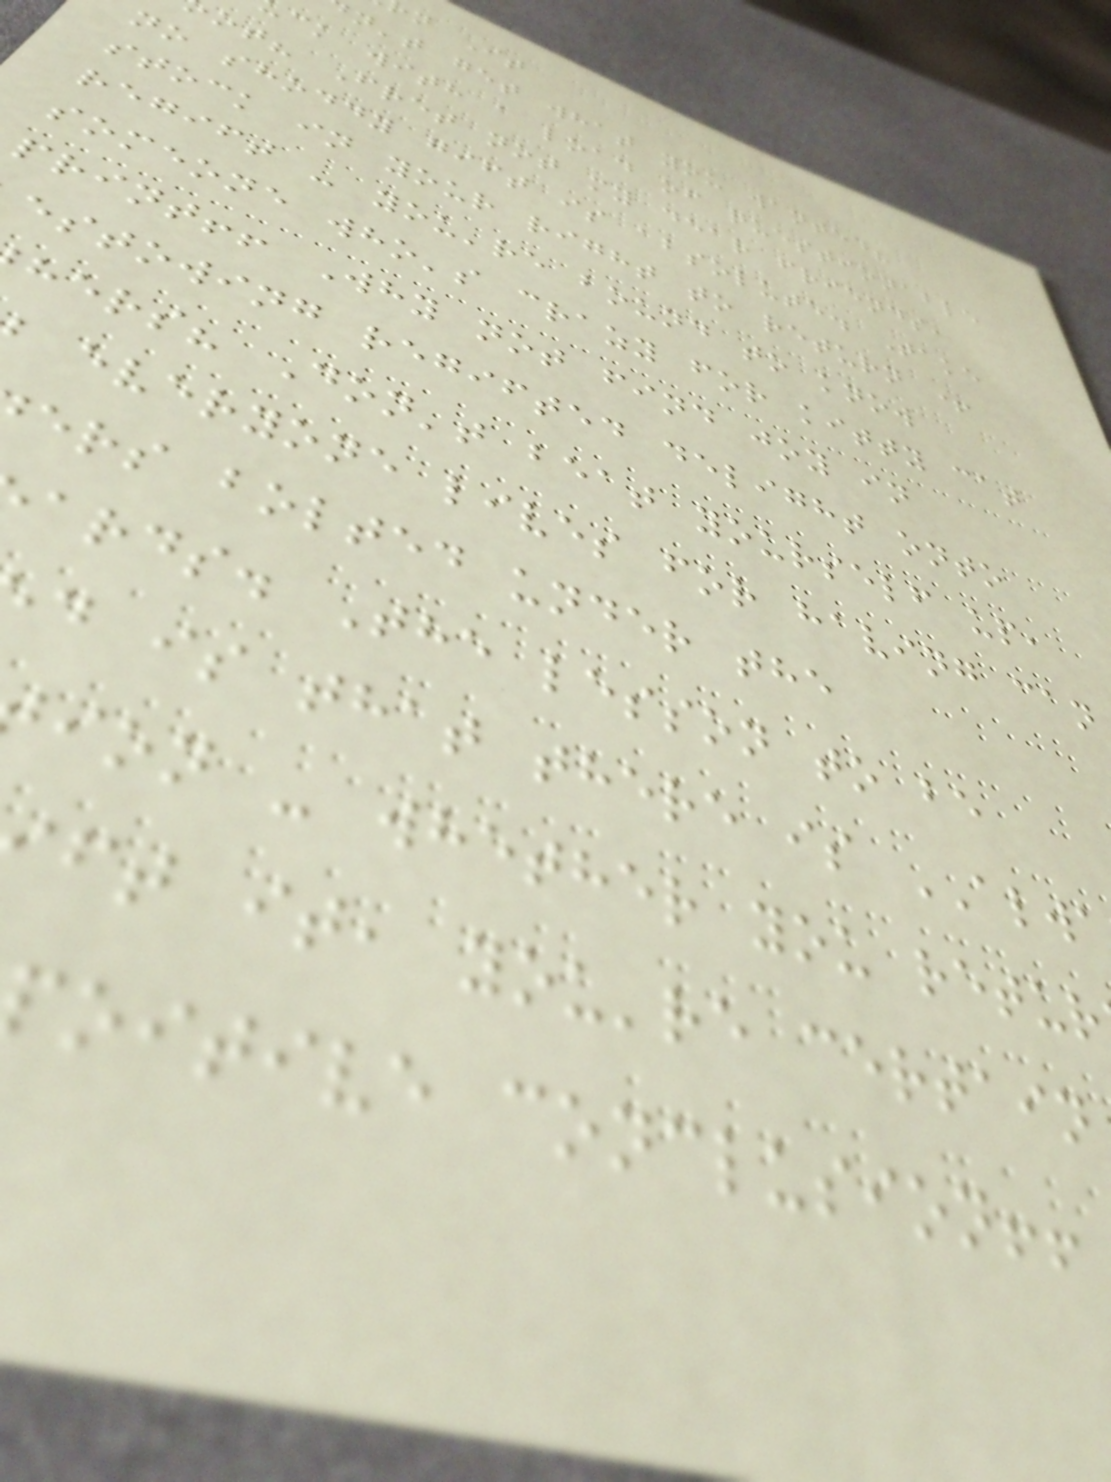n It
n't get what you wanted?
ck with a load of questionable
ot? Fret not my dear friends,
no shoddy gift is absolute. Take
stock in your right to return +
regift - you're bound to know
someone who's crazy for kitty cat
print!! Why not find joy in
estowing regifted delight onto
hers? Don't beat yourself up,
everyone lives for having can
ers bolted under the
ards. The lesson to be
d is that there is ALWA
ion - whether you retur
ft it, you're certain
oitive conclusion!!
